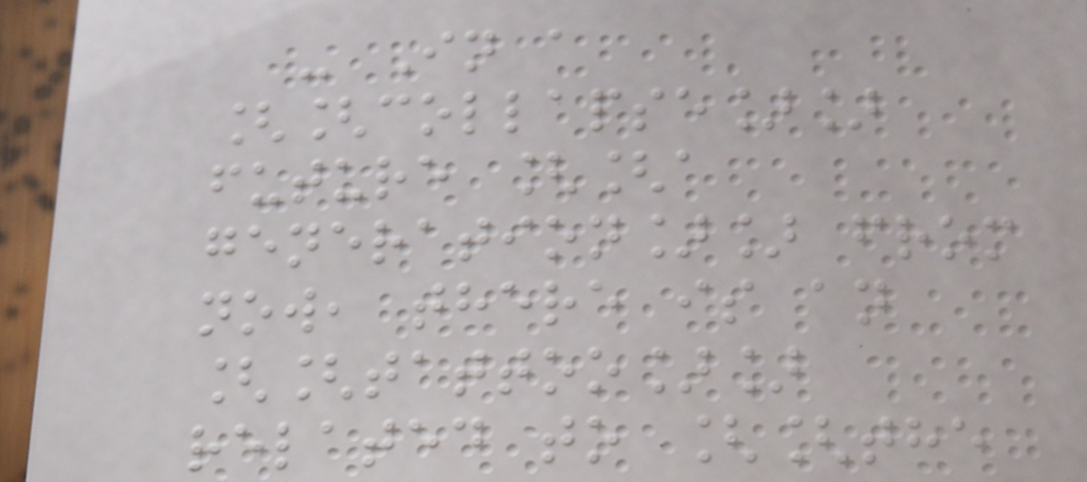- In a
[[collapse]]
future [[a
generation]] from
now, there is an
[[tattoo]]
related to [[the
